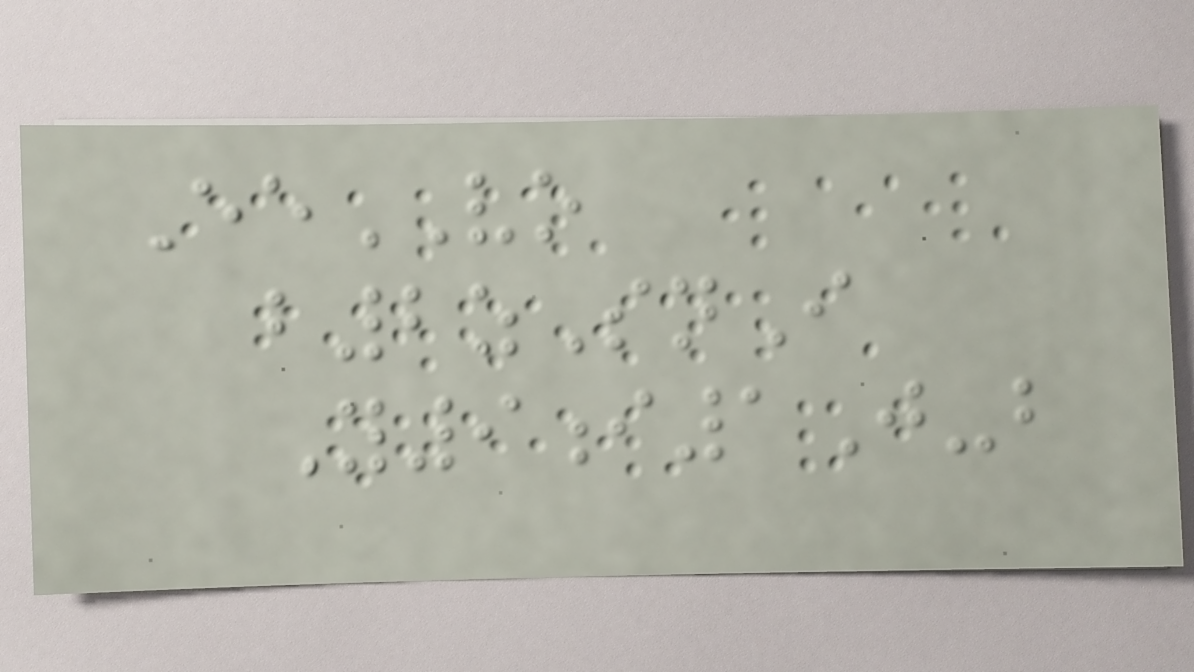EeVO
b2zSnI
Y9i1J-b
